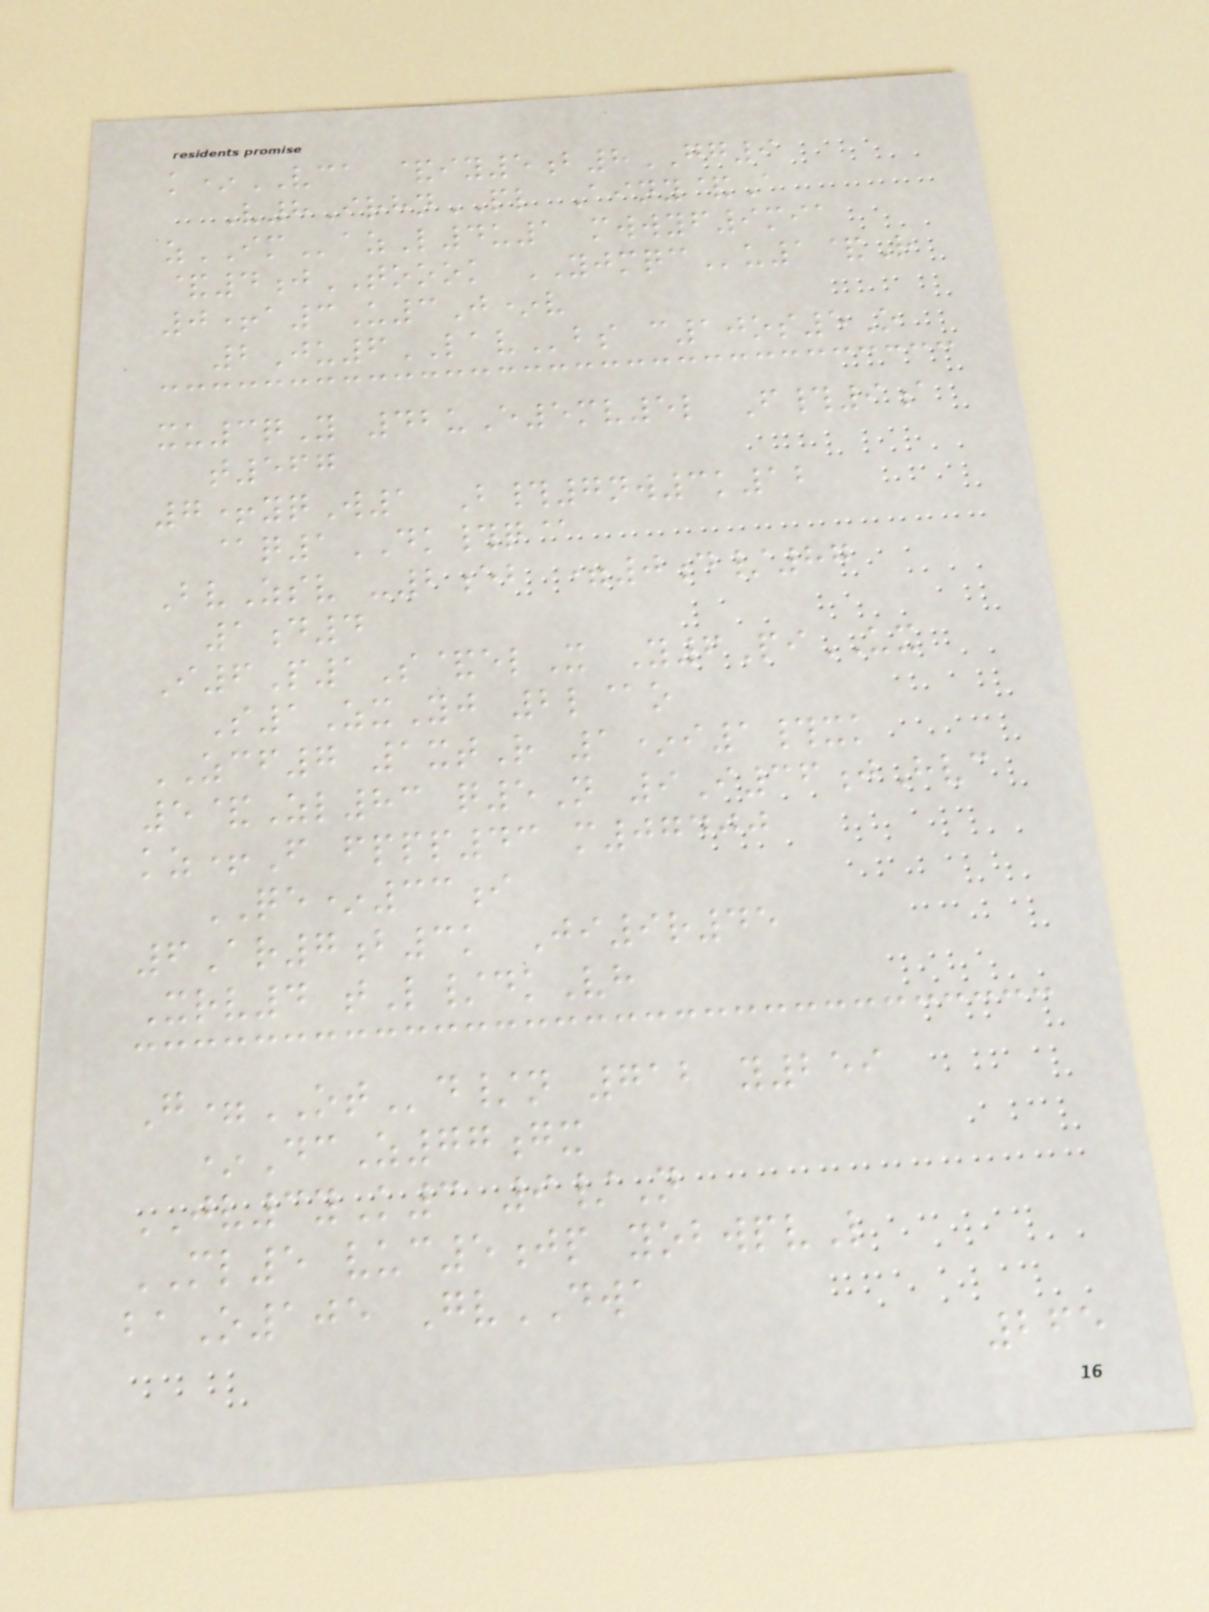k*VCA &iy5b8GG9
V8IrhnPL Ainy&A
zIMazL4u1 mwwyf9mia
&4jTOOOK YJMQCu1&R
0+a3U3J*v
2Ju6LAVbs c10os5O
xu3qY 42uE5mv5l F#9a
t567
7+yqW1 B#7nw3k12
@q1DK#q@
BvZsv -2eb =0d/87
1d4
I6P1S&elX Y6PiUX
S1ZxYj 2l@o
ZCF7 1xtR 1*i1#xk
5&Zl83 q5N 9I36jHvc
kz+F fppp43 m07400
QE*33i
6Ar7b3k Ji9r45
Xrv4 tL/dkVh
G=OTd/n 712 y259
*DcZ77gx
JV3yK3 9/N
ML5 vuc5jp yobwpvL
baO105 GvDWA
265
